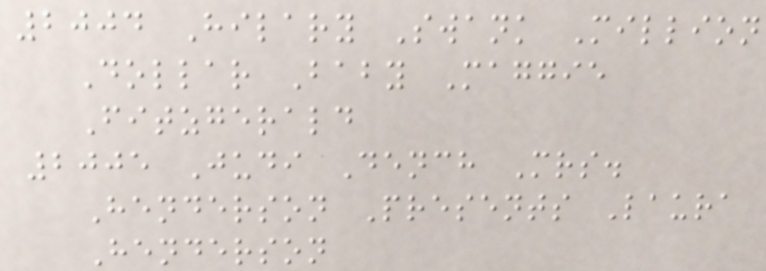2004 Hilary Swank Million
Dollar Baby Maggie
Fitzgerald
2005 Judi Dench Mrs.
Henderson Presents Laura
Henderson
